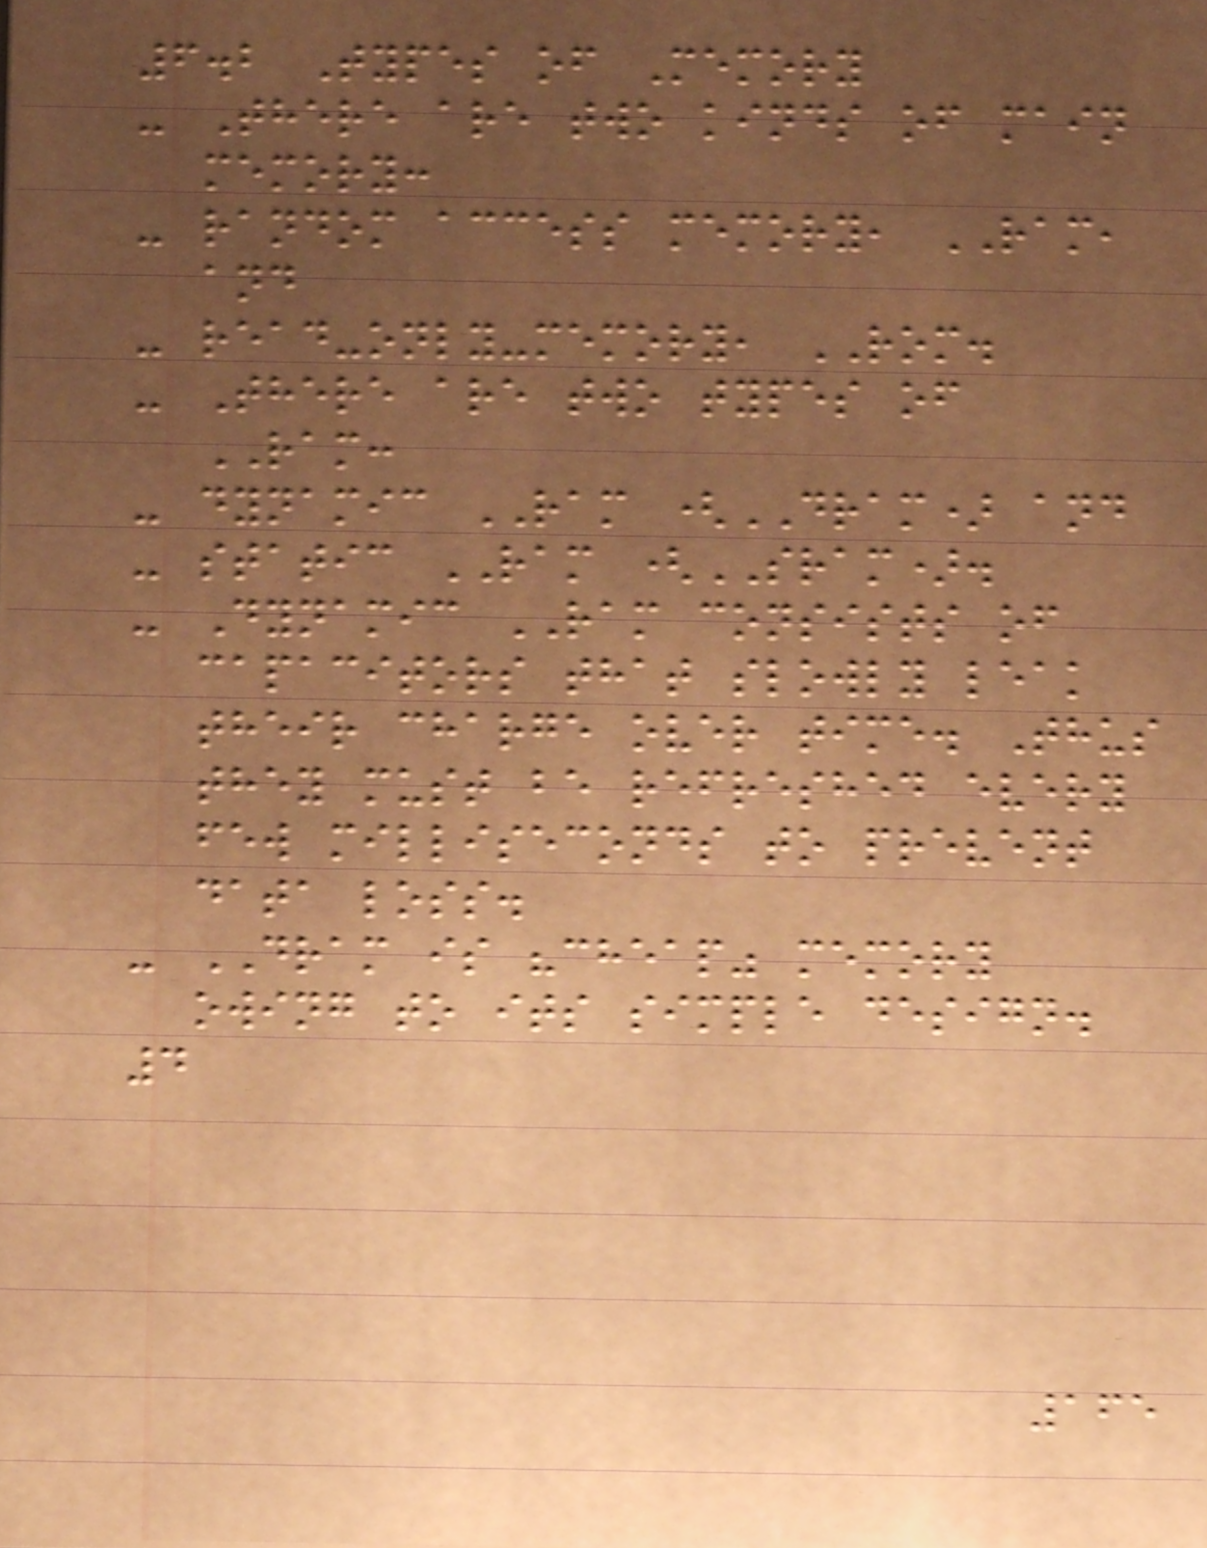6.2 Types of Memory
- There are two kinds of main
memory:
- random access memory, RAM,
and
- read-only-memory, ROM.
- There are two types of
RAM:
- dynamic RAM (DRAM) and
- static RAM (SRAM).
- Dynamic RAM consists of
capacitors that slowly leak
their charge over time. Thus
they must be refreshed every
few milliseconds to prevent
data loss.
- DRAM is "cheap" memory
owing to its simple design.
4
165
